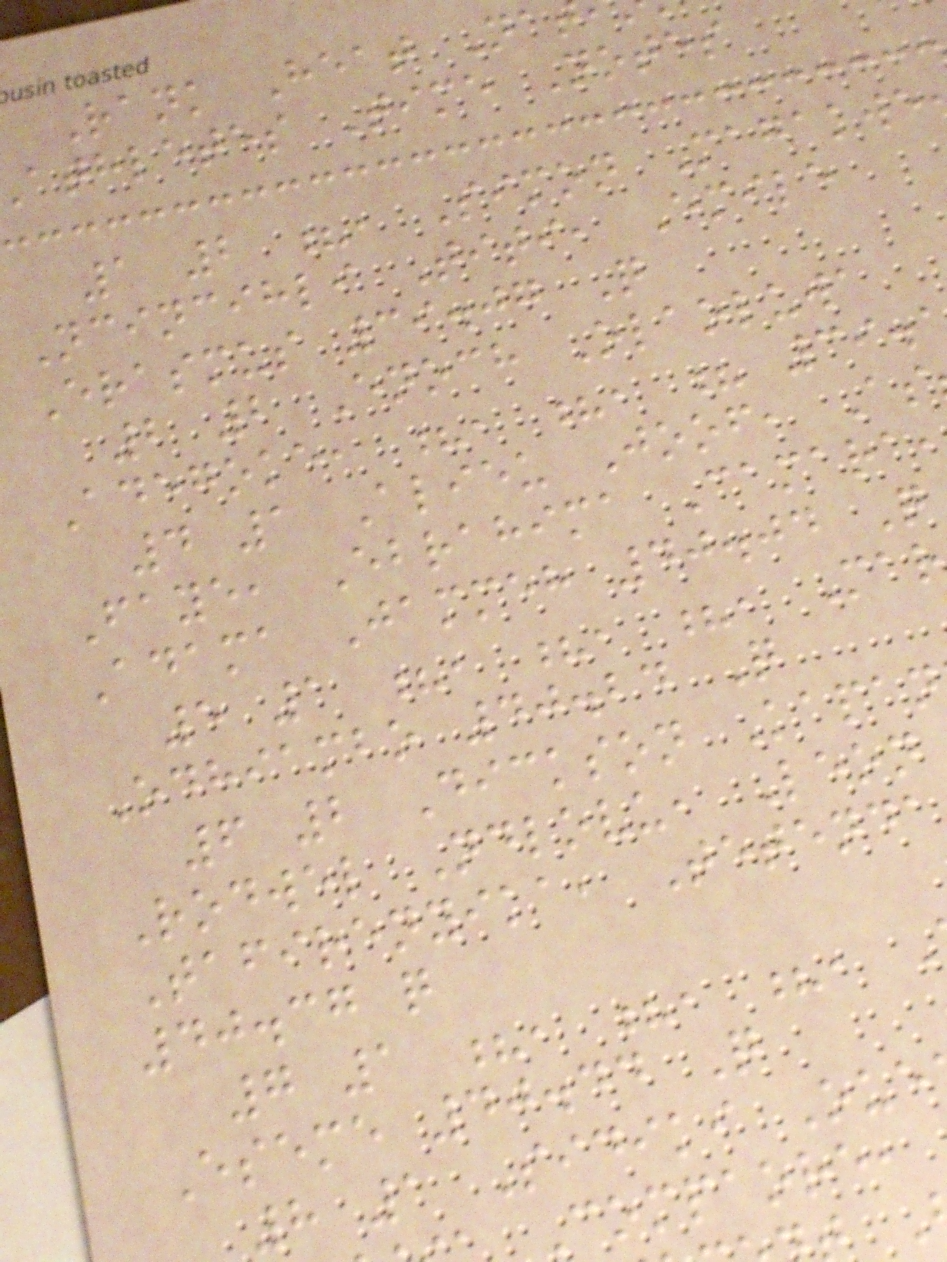Rank Heat Na
athletes Time Notes
1 2 ?, Simon Magakwe
Ncincihli Titi, Emile
Erasmus 39.07 Q
2 2 Enoch Olaoluwa
Adegoke, ?, ?, ? 39.
4 1 Alieu Joof, As
Faye, Ebrahima Camara
Adama Jammeh 40.04 Q
5 1 ?, ?, ?, Mar
Odhiambo 40.24 Q
6 2 Dickson Kapan
Rodwel Ndlovu, Leon
Tafirenyika, Tetenda
40.37 q
7 1 ?, ?, ?,
Eseme 40.44 Q
8 1 Sidiki Oue
Compaore,
